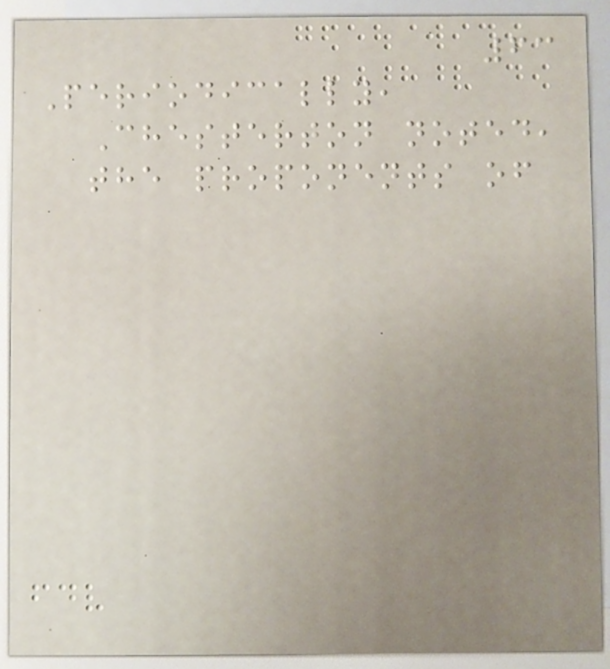63
Periodically,
Chesterton noted,
the proponents of
